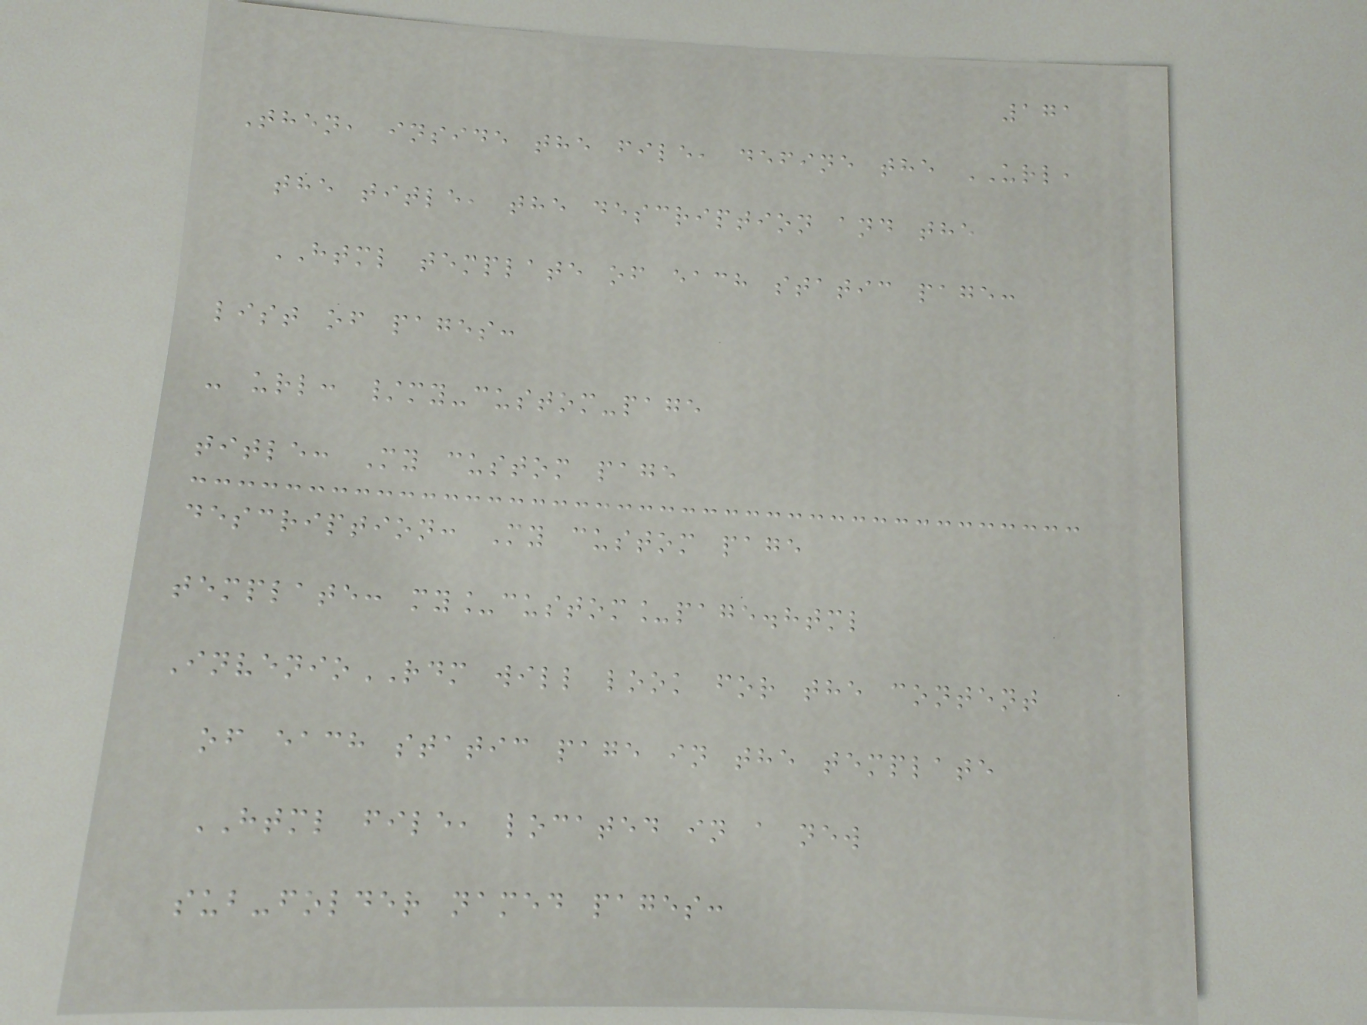171
Then, inside the file, define the URL,
the title, the description and the
HTML template of each static page:
list of pages:
- url: /my-custom-page
title: My custom page
description: My custom page
template: my_custom_page.html
InvenioRDM will look for the content
of each static page in the template
HTML file, located in a new
sub-folder named pages:
